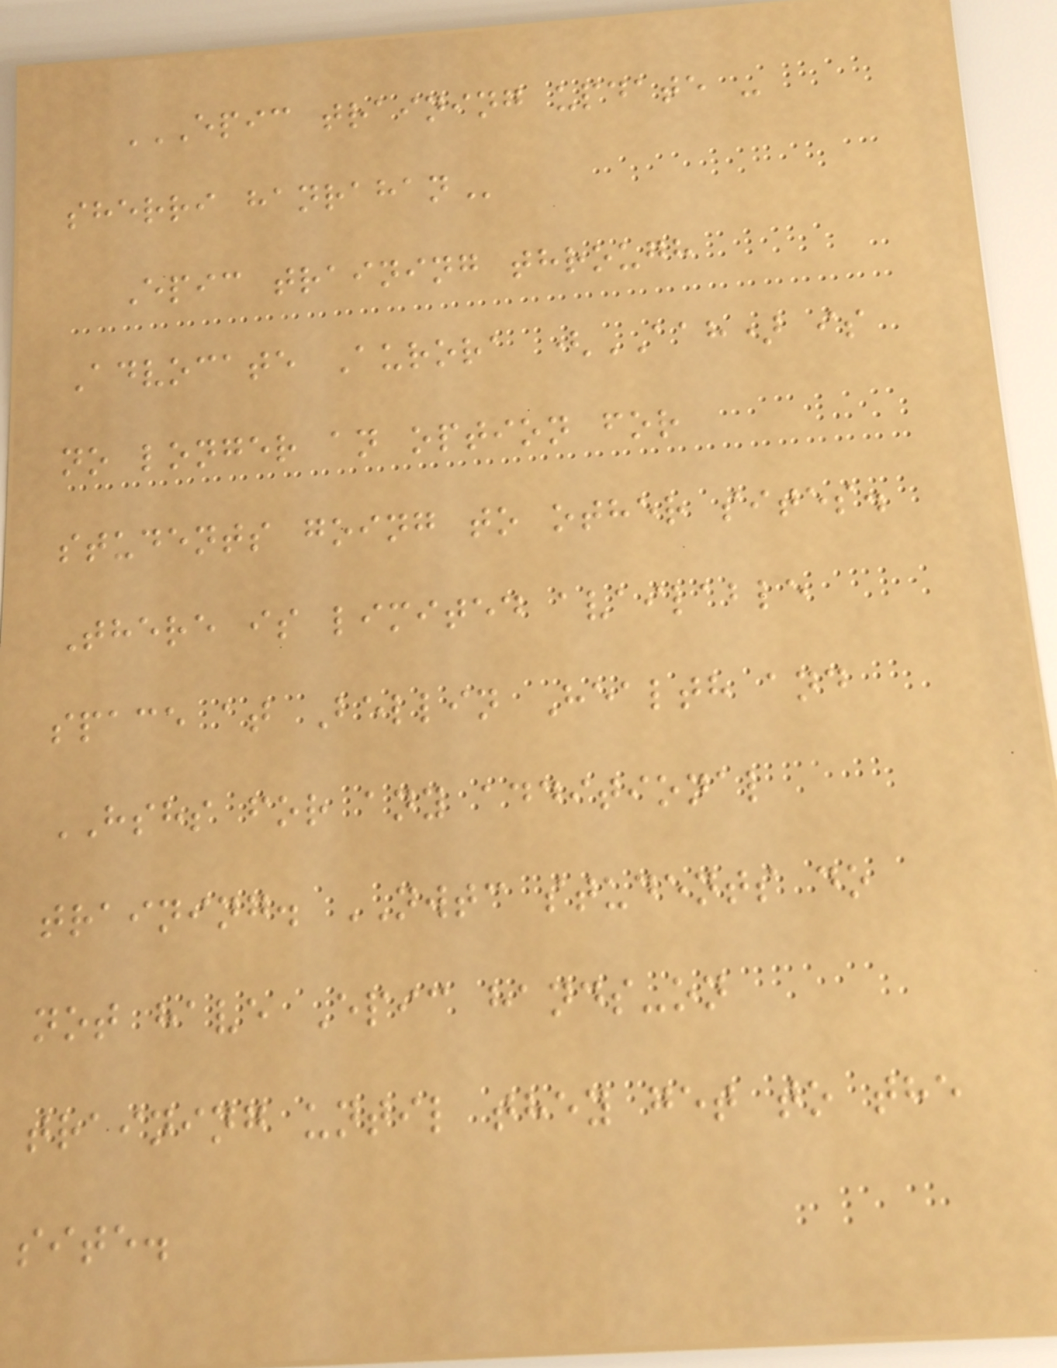EPIC TRAINING UPDATE -
SHERRI HANRAHAN
Epic training through
Advocate Aurora (AAH) is
no longer an option for
students going to other sites.
There is limited available
space at Bellin Health and
HSHS for any additional
training. NWTC students do
not have Epic hands-on
training until they get to the
site.
